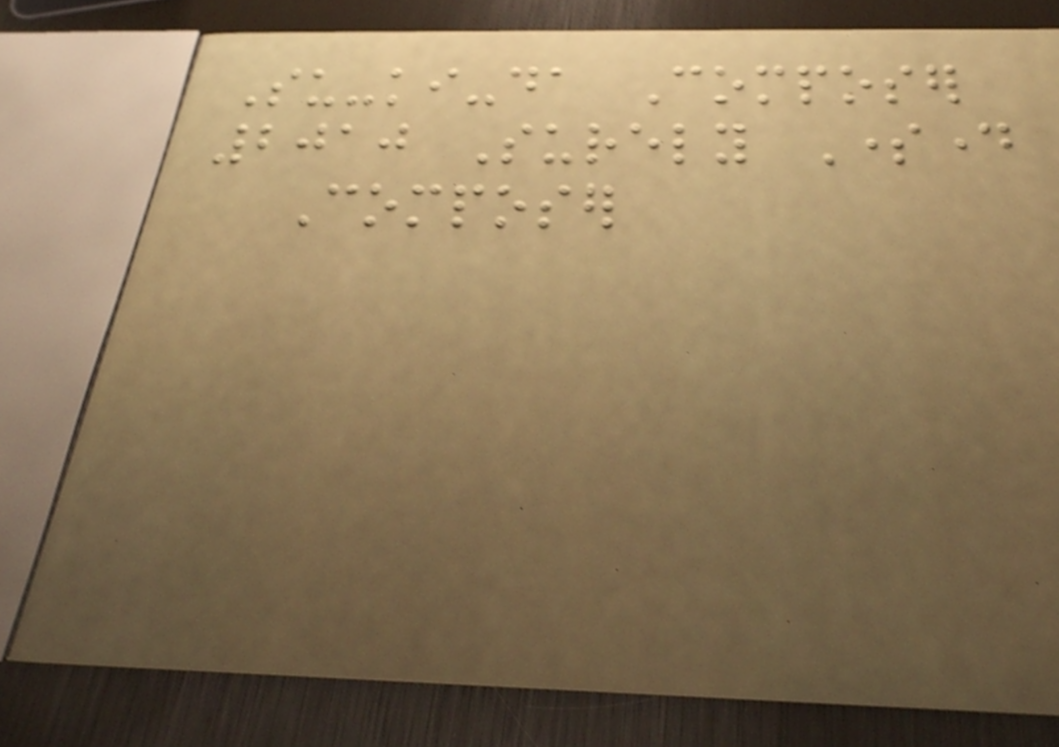Su-ki-da Composer
2010 Surely Someday
Composer
